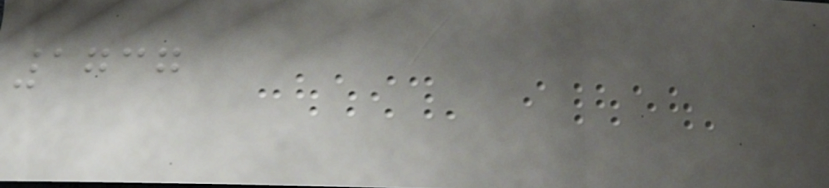1737
